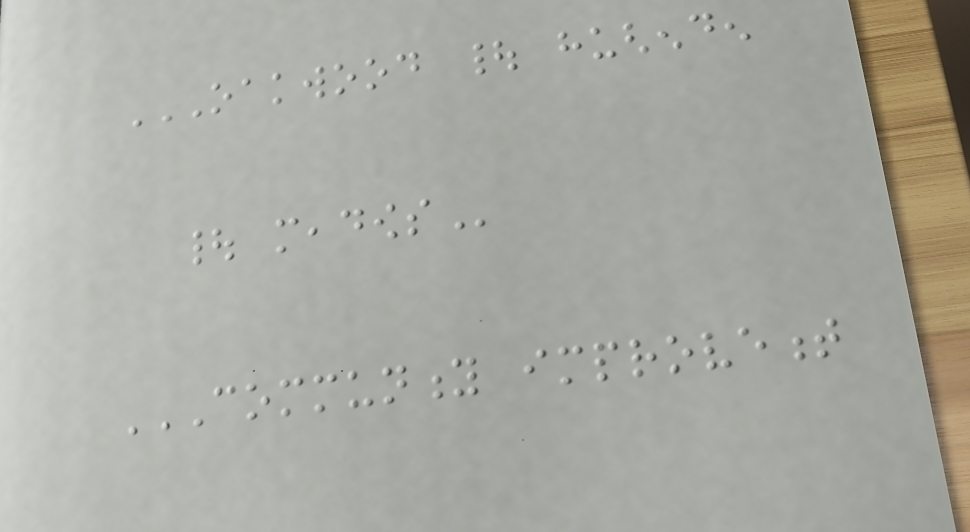OAKWOOD | HUGHENDEN
| MEADOWS
COMMUNITY IMPROVEMENT
